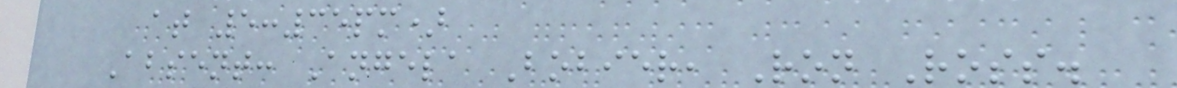at 5:35pm)
Absent: Angela Bobier, Ron Ross.
